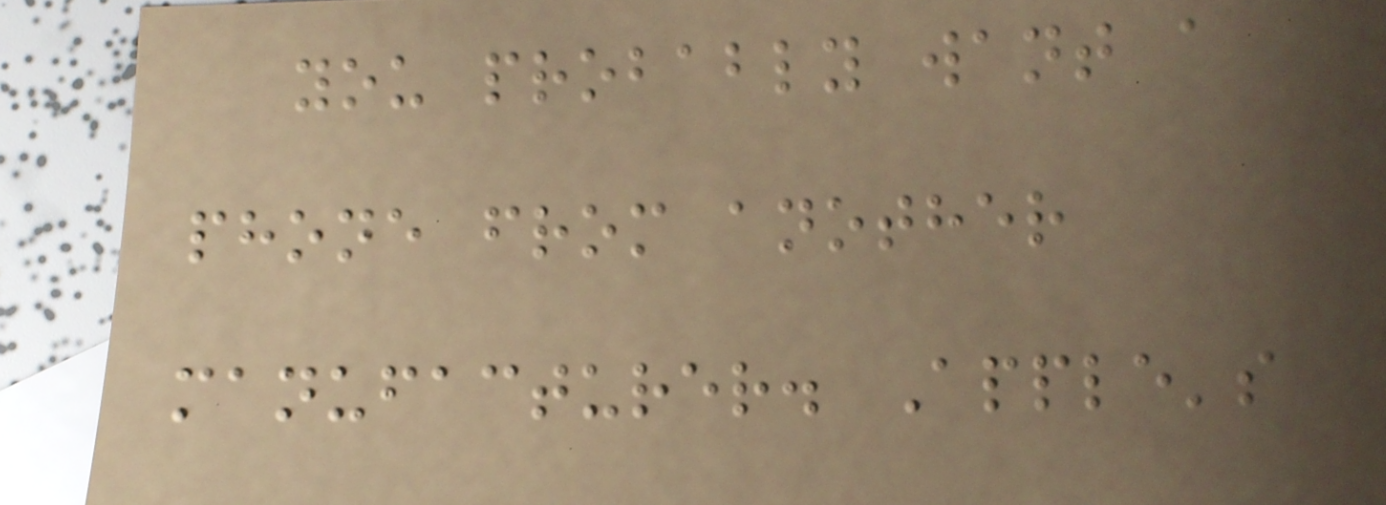you probably want a
phone from another
manufacturer. Apple's
